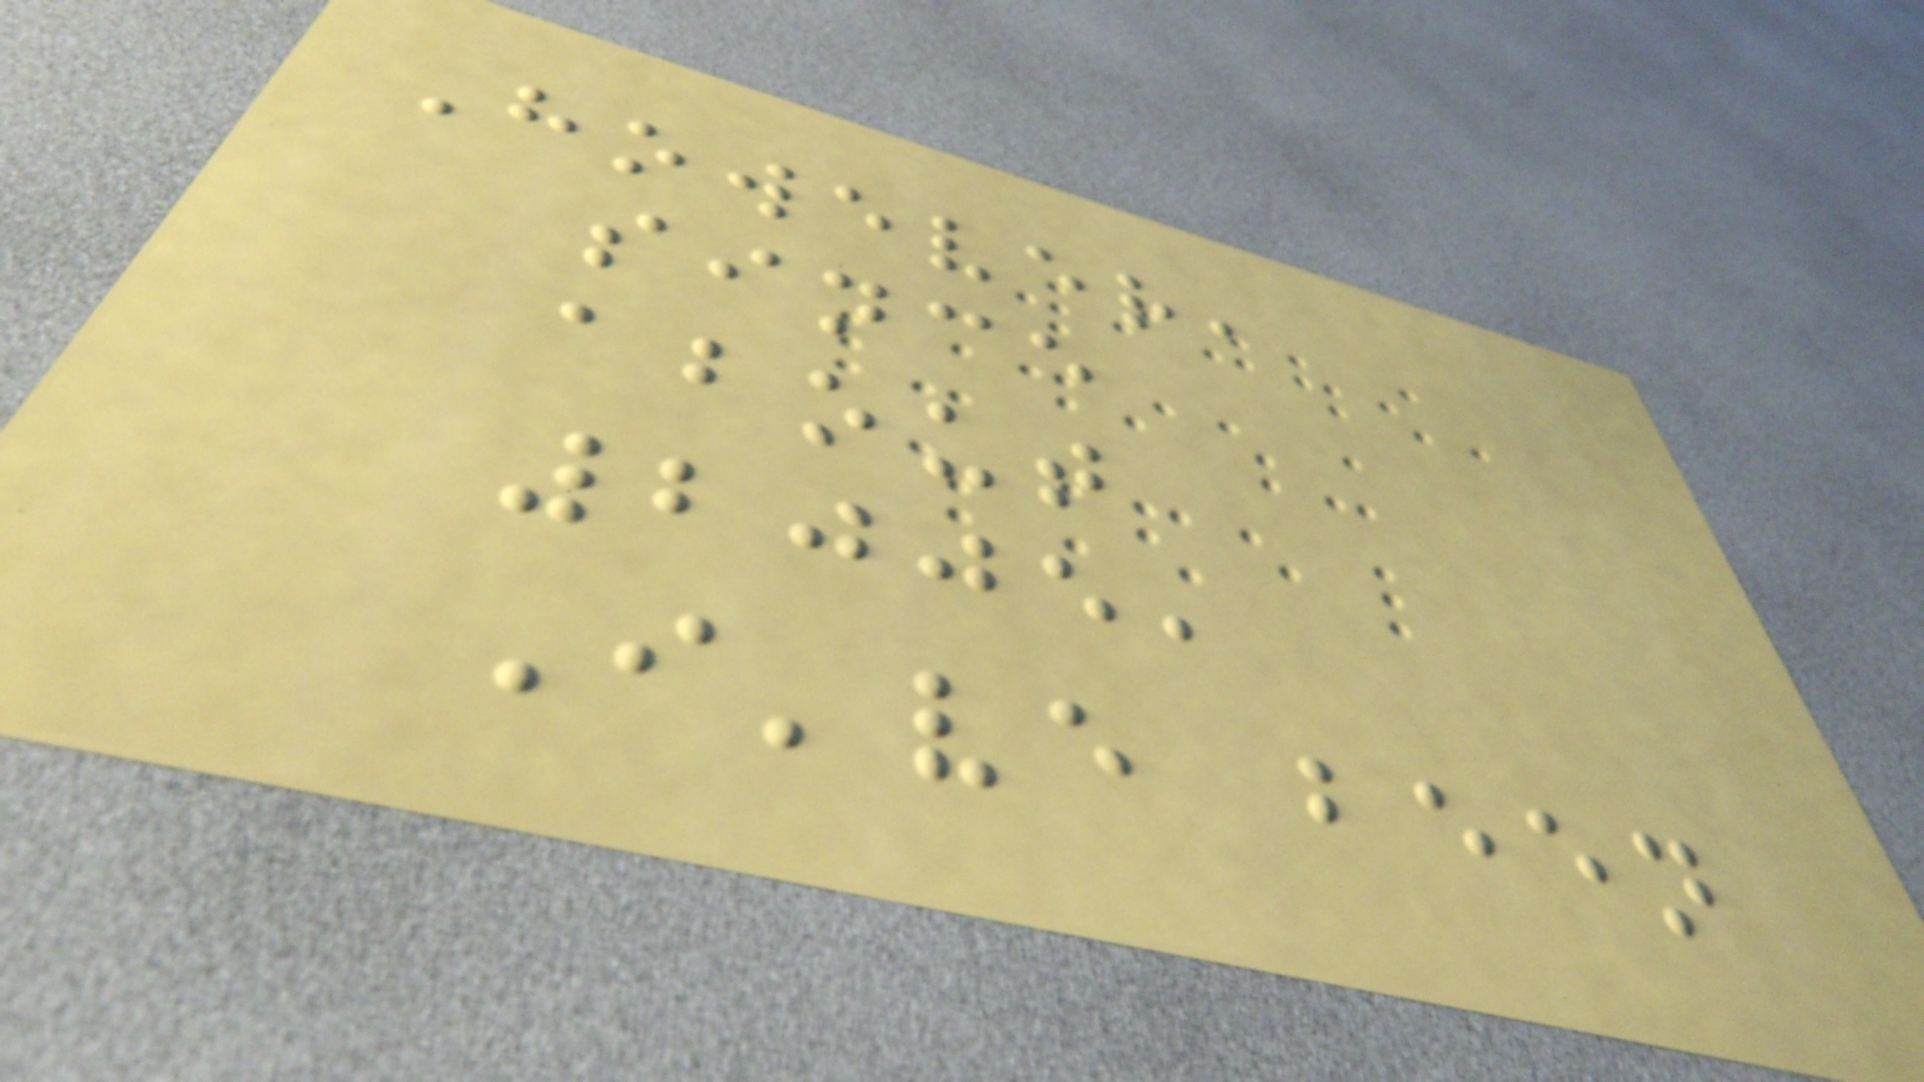However,
since
about
2005,
I've been
